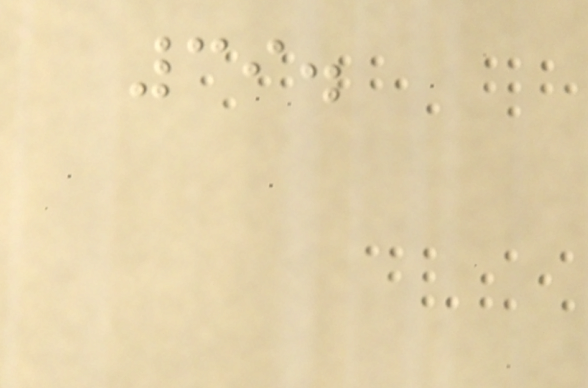39.
